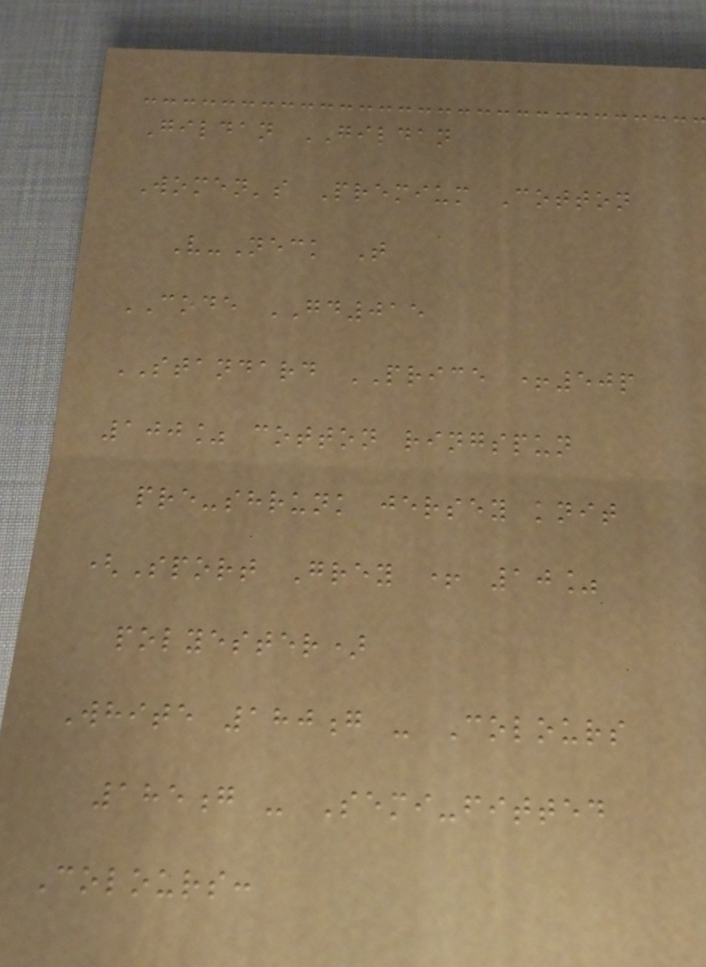Gildan GILDAN
Women's Premium Cotton
V-Neck T
CODE GD015
STANDARD PRICE +50p
100% cotton ringspun
pre-shrunk jersey knit
(Sport Grey + 10%
polyester)
White 180g - Colours
185g - Semi-fitted
Colours:
